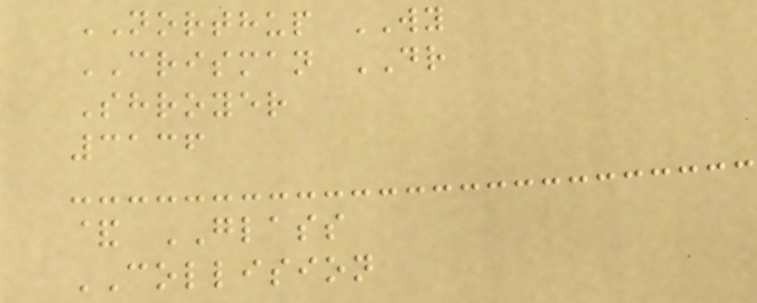NORTHUP WY
CRISMAN DR
Shroyer
3136
& GLASS
COLLISION
